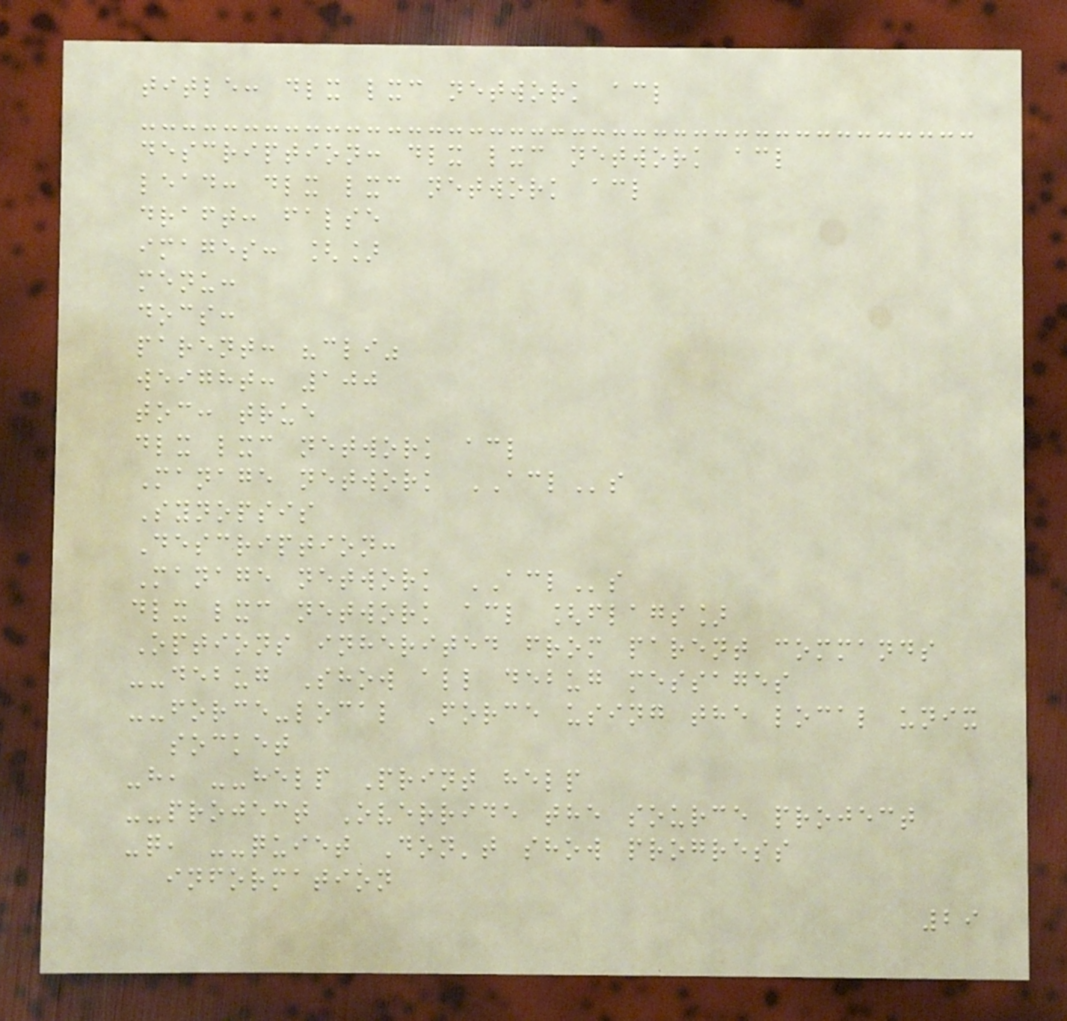title: dlx lxc network acl
description: dlx lxc network acl
lead: dlx lxc network acl
draft: false
images: []
menu:
docs:
parent: "cli"
weight: 100
toc: true
dlx lxc network acl
Manage network ACLs
Synopsis
Description:
Manage network ACLs
dlx lxc network acl [flags]
Options inherited from parent commands
--debug Show all debug messages
--force-local Force using the local unix
socket
-h, --help Print help
--project Override the source project
-q, --quiet Don't show progress
information
29
